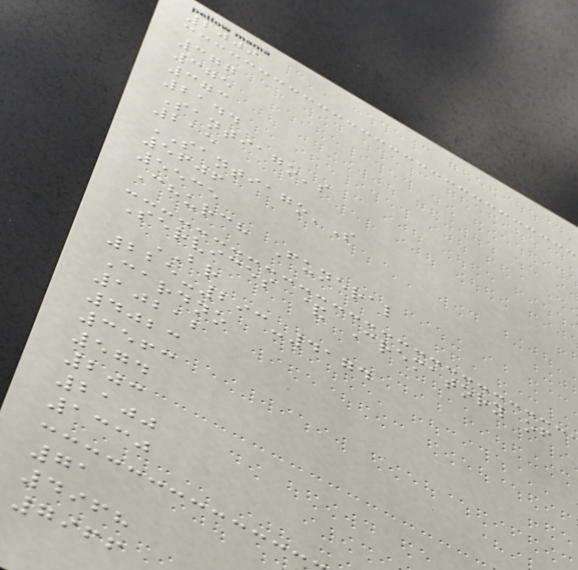2009
377
375
373
2144
Santiago's
215
SANTIAGO'S
5606
5535
Church Funeral
Services & Crematory of
BR
225-293-4174
Cardno
10212
4023
3563
574
203
2100
1330
71
4968
7966
